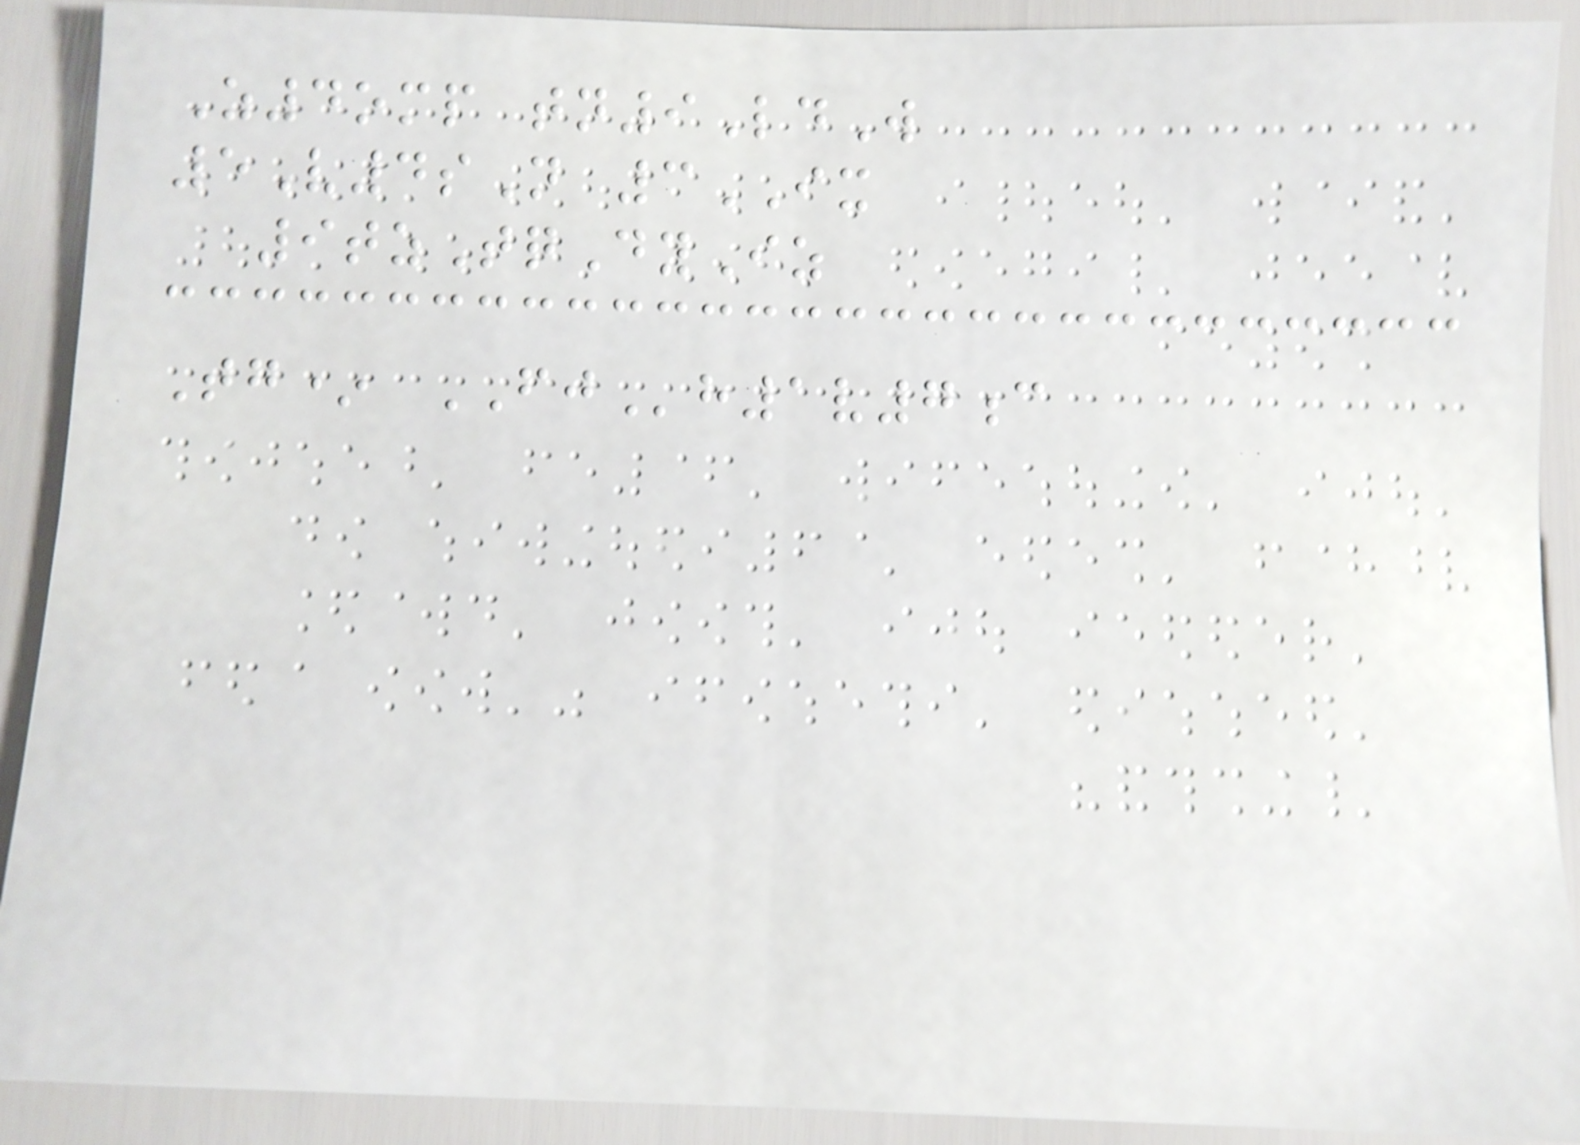Z4omp tn9LdW
5V4sN 3IX
9tzTqDyIz
Tg* FJh1v7c
